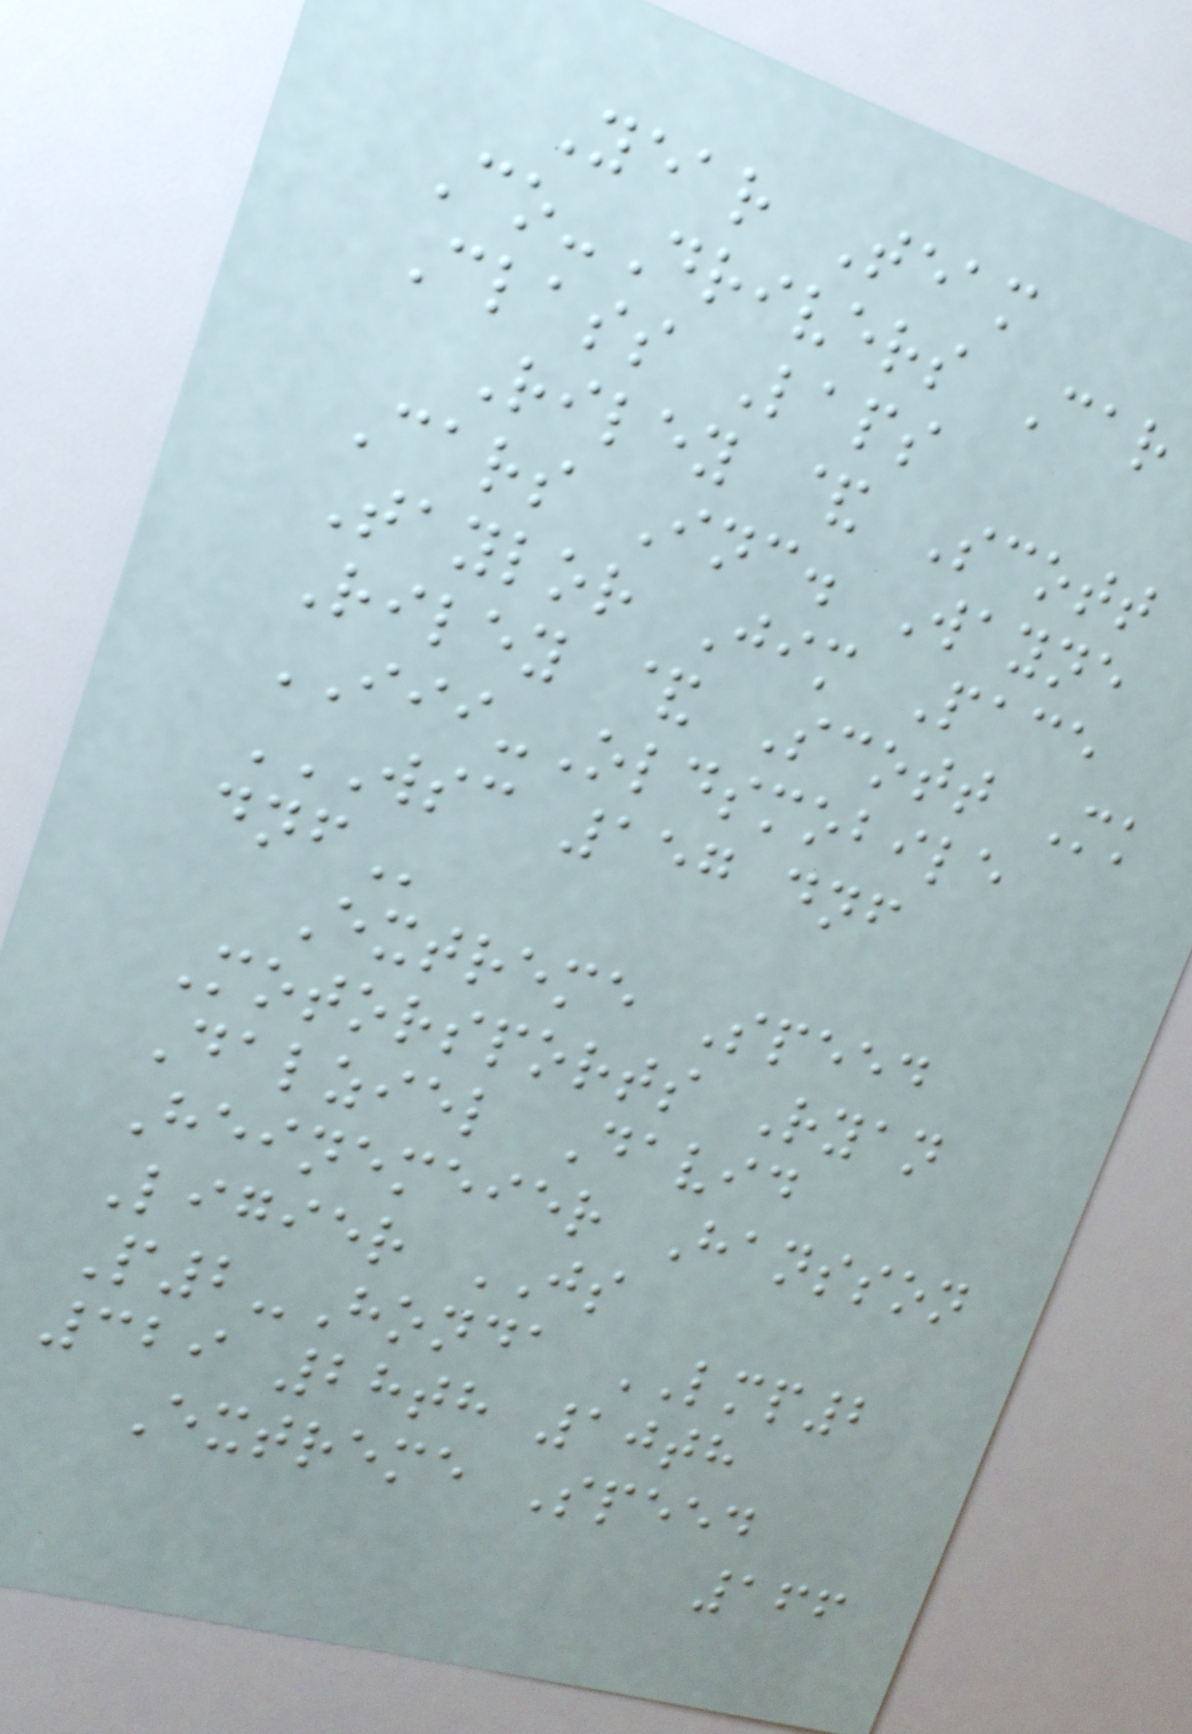Year Team
Co-Drivers Car
Class Laps
Riley & Scott
Cars Inc. Wayne
Taylor Jim Pace
Riley & Scott Mk
III-Oldsmobile
WSC 157 DNF
DNF
Extreme Speed
Motorsports Ryan
Dalziel David
Heinemeier Hansson
Ligier JS
P2-Honda LMP2
329 28th 10th
Extreme Speed
166
